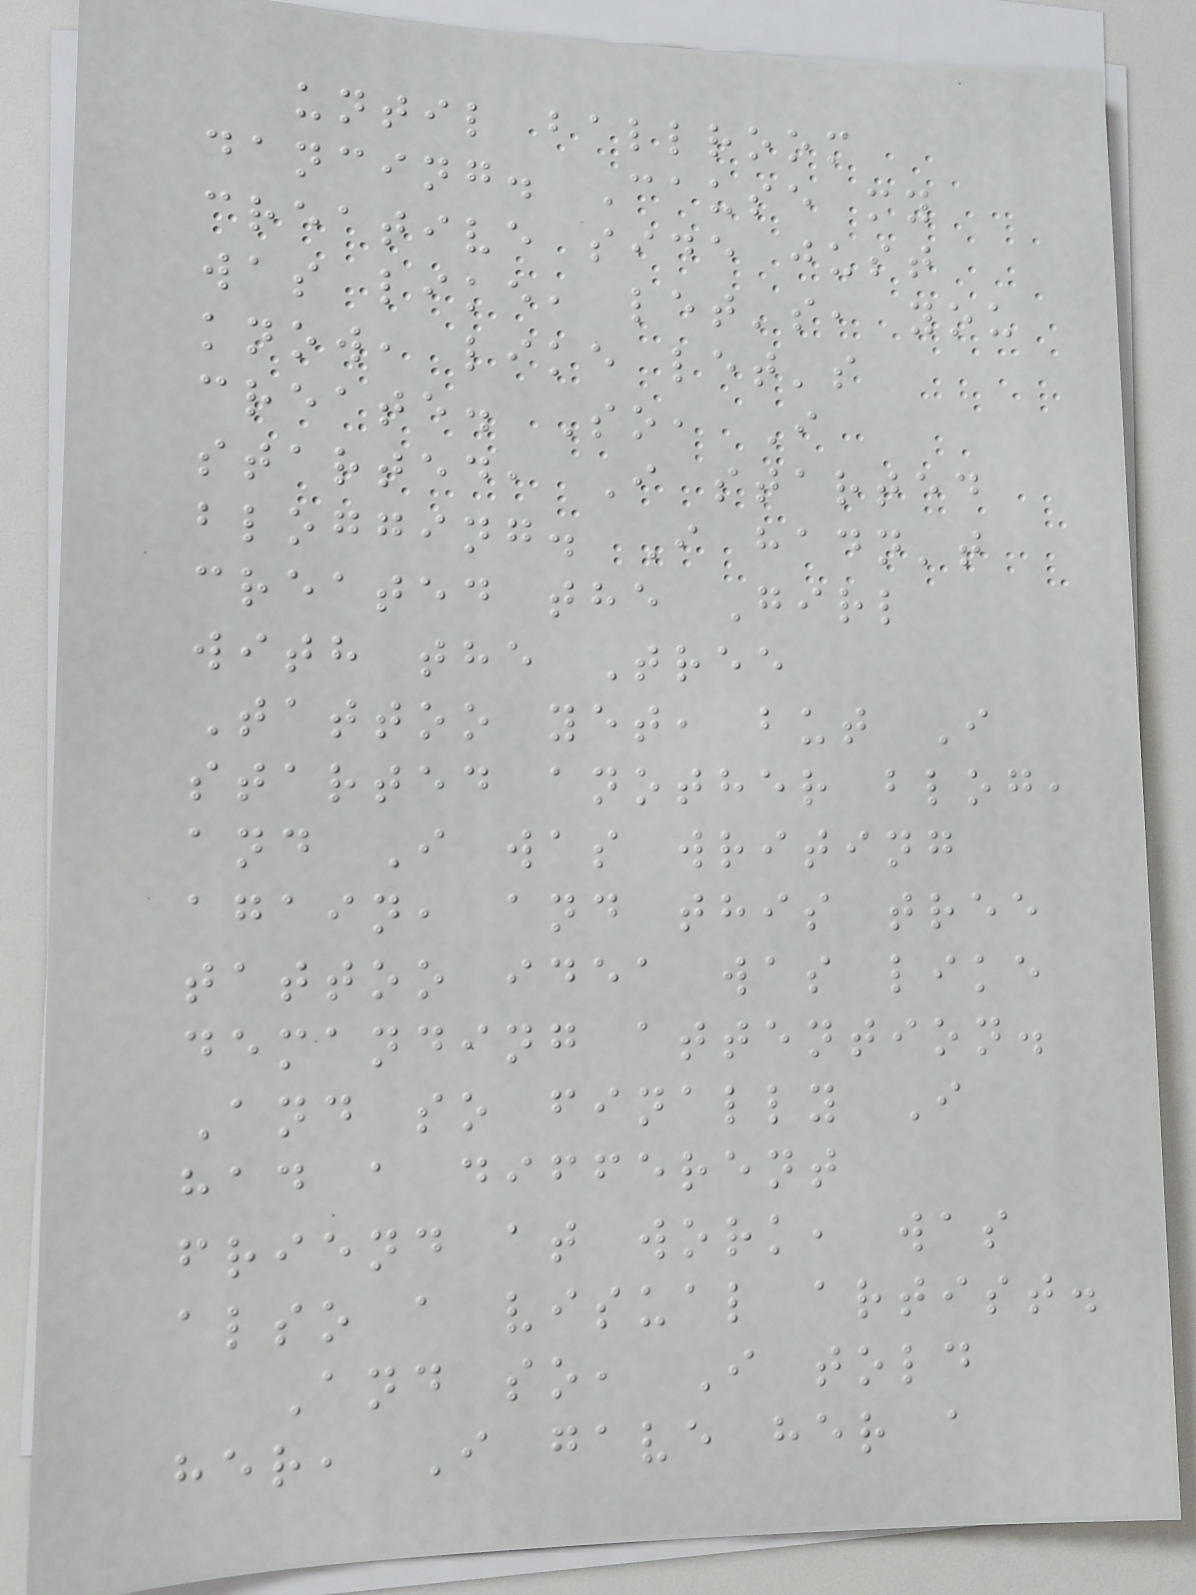until ballroom
dancing. Cause my
creative side just
was like, let's, you
know, like let's
create. So, I
started, I started
blogging. I hadn't
created the Girl
with the Tree
Tattoo yet, but I
started another blog,
and I was writing
again, and this tree
tattoo idea was like
demanding attention.
And so finally I
had a different
friend at work, was
also a visual artist.
And so, I told
her, I gave her a
